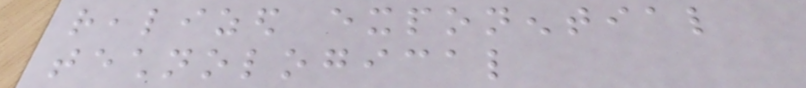realized exponential
technological
